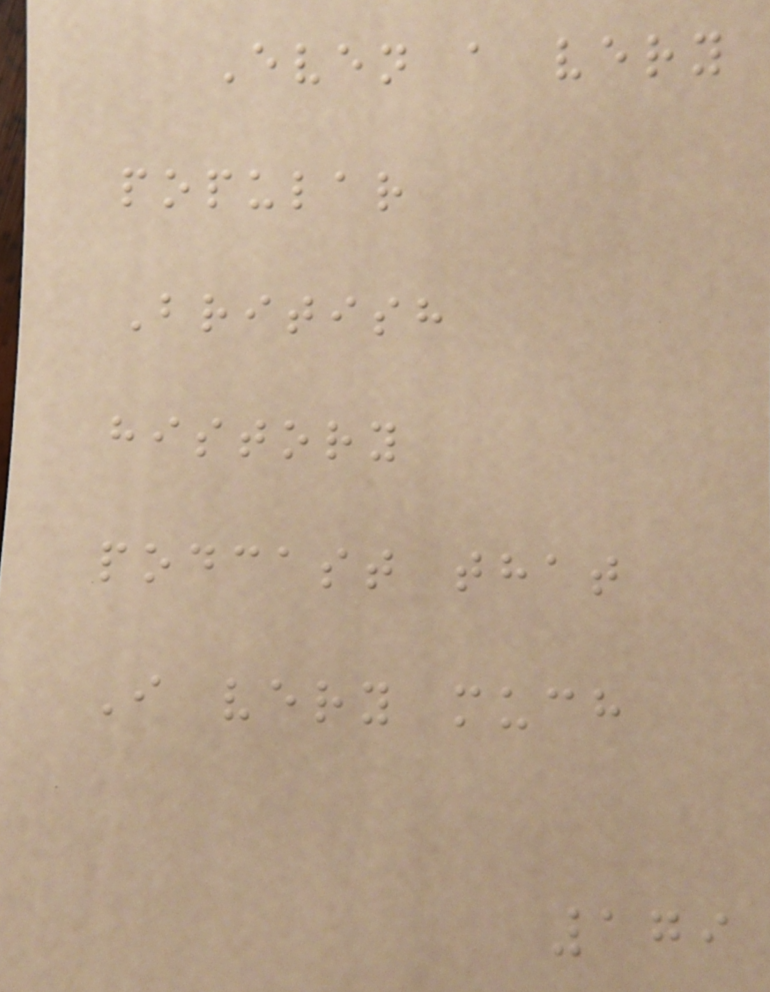Even a very
popular
British
history
podcast that
I very much
179
